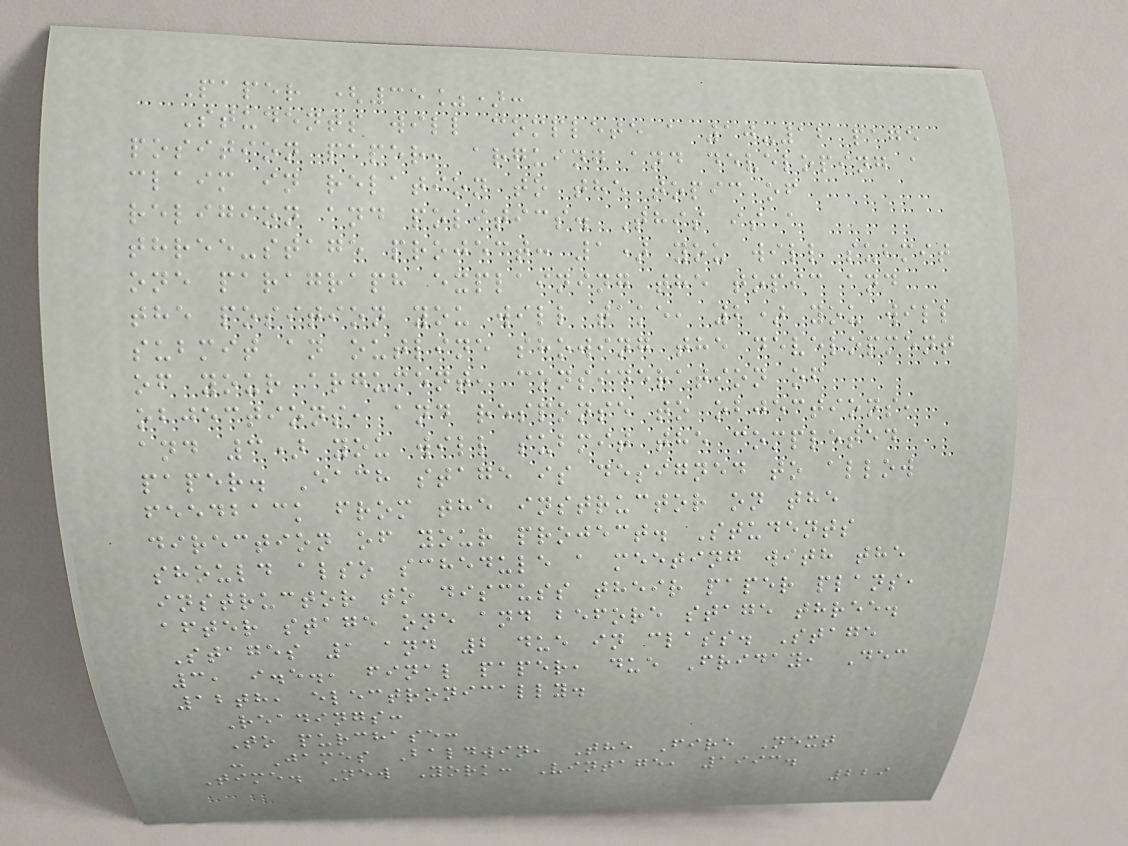Paper (35%):
Students will complete a 10-12 page
position paper, arguing and developing a
claim in relation to the topic of
religion and politics. This is a
three-stage project: 1) you will submit
one paragraph explaining the topic and
the position you will take, 2) you will
submit an outline showing the development
of your argument, consideration of
objections, and response to objections,
and 3) you will submit the completed
paper. Each stage is designed to allow
feedback from the instructor on the
direction of your project. Students
should also schedule a meeting with the
instructor to discuss their paper plans,
after stage one and before stage three.
Stages 1 and 2 due in class. Stage
3, i.e., final paper, due Friday, Dec
12th, electronically.
Readings:
To purchase:
- James Baldwin, The Fire Next
Time. New York: Vintage, 1993.
229
